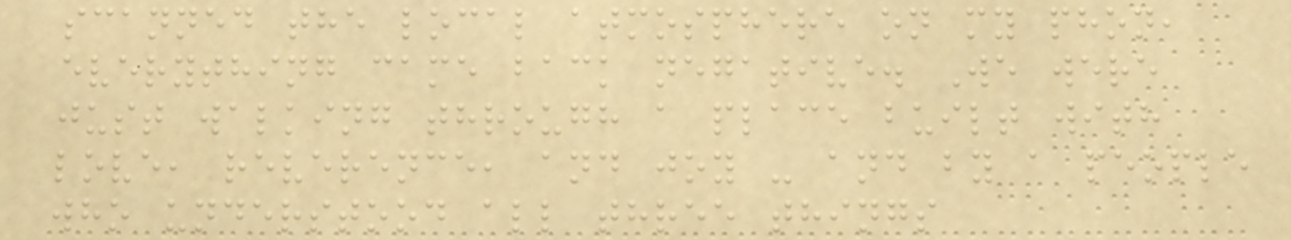scanned the local atmosphere on my phon,
everything came back negative. We were
just walking through a place built with
love, reverence, and joy - and by a people
who understood all three things
